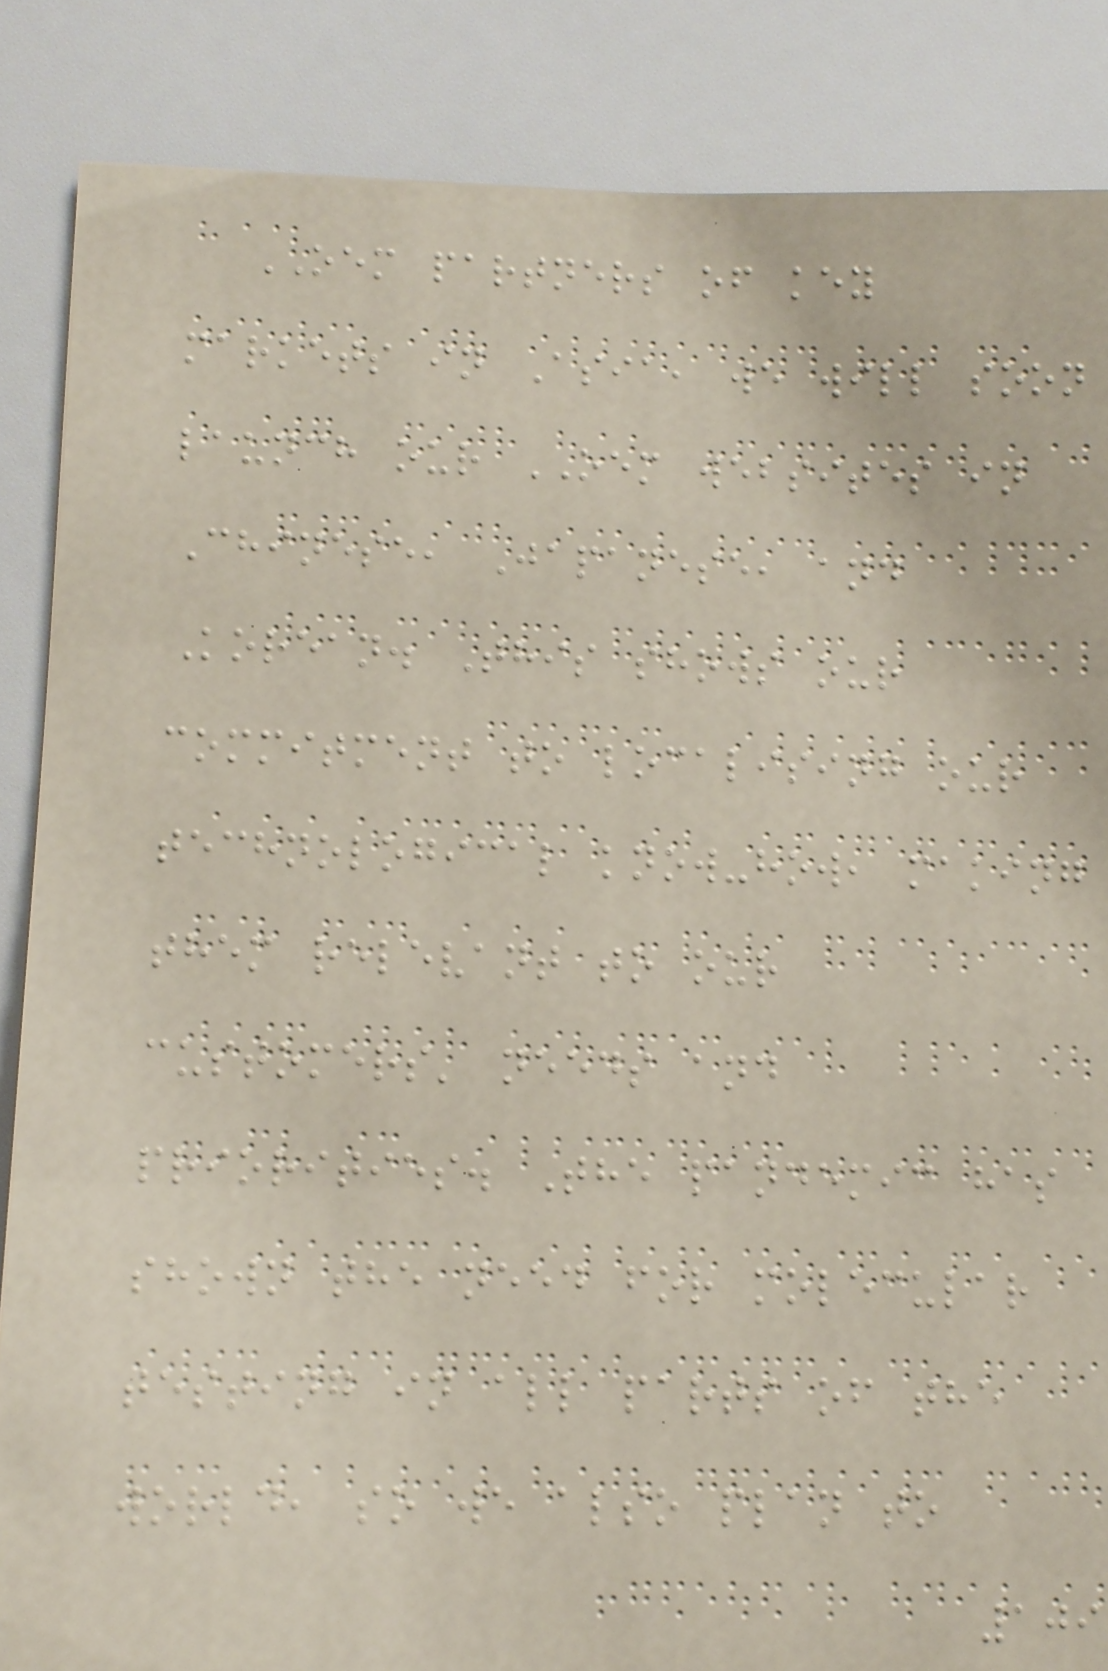OEM partners of key
markets in Asia, we will soon
launch our OEM websites in
Chinese, Japanese, and
Korean. This shows our
commitment to localising our
technological know-how, making
them relevant to our
customers' needs and
priorities. The pandemic has
shown the need for molecular
testing in all parts of the
world, so we also plan to
109
